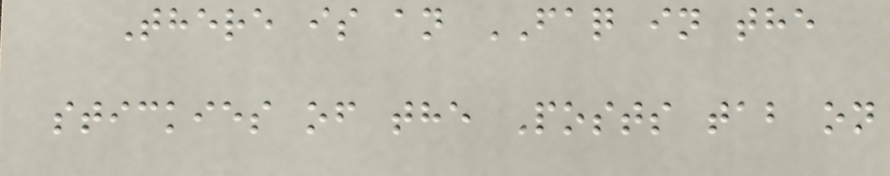There is an FAQ in the
stickies of the Posts tab on
